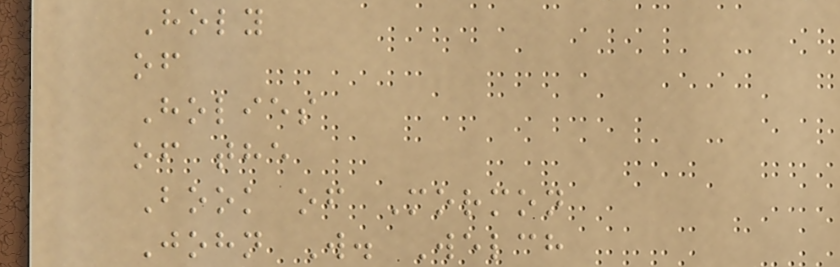Holy
of
Holies
of the
Book of Mormon
John W. Welch
